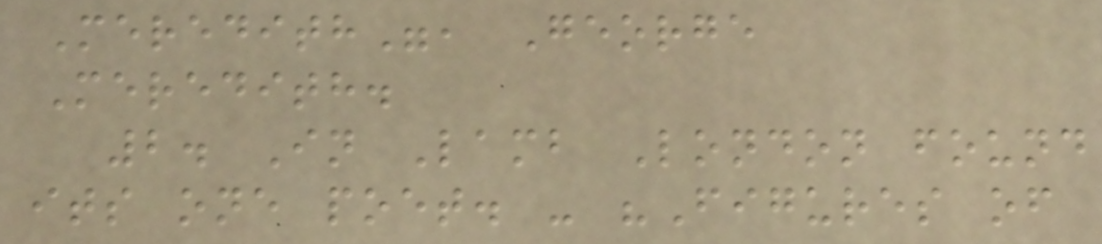Meredith", George
Meredith.
2. In Lamb London found
its one poet. - "Figures of
